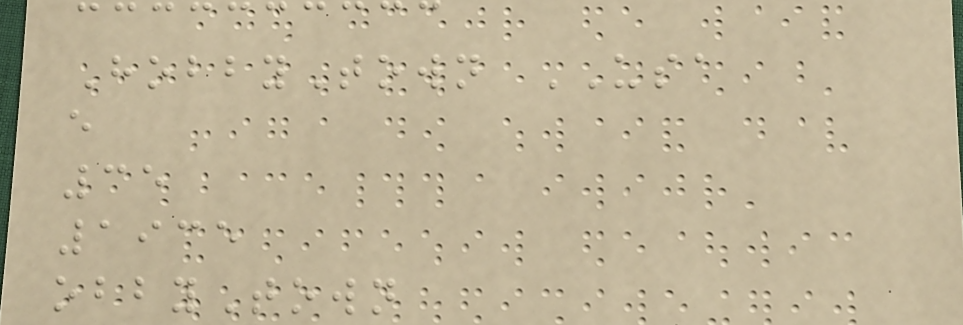HobbyTown USA
e
35
1935
obbyTown
